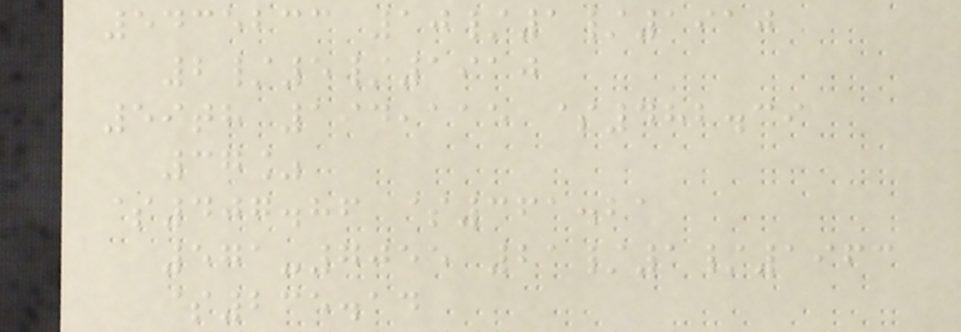5435233 10/1/1910
2/5/1910
59th 194,115 $482.39
37%
$407.86 $361.21
571-7055 21/1/1963
$235.14
